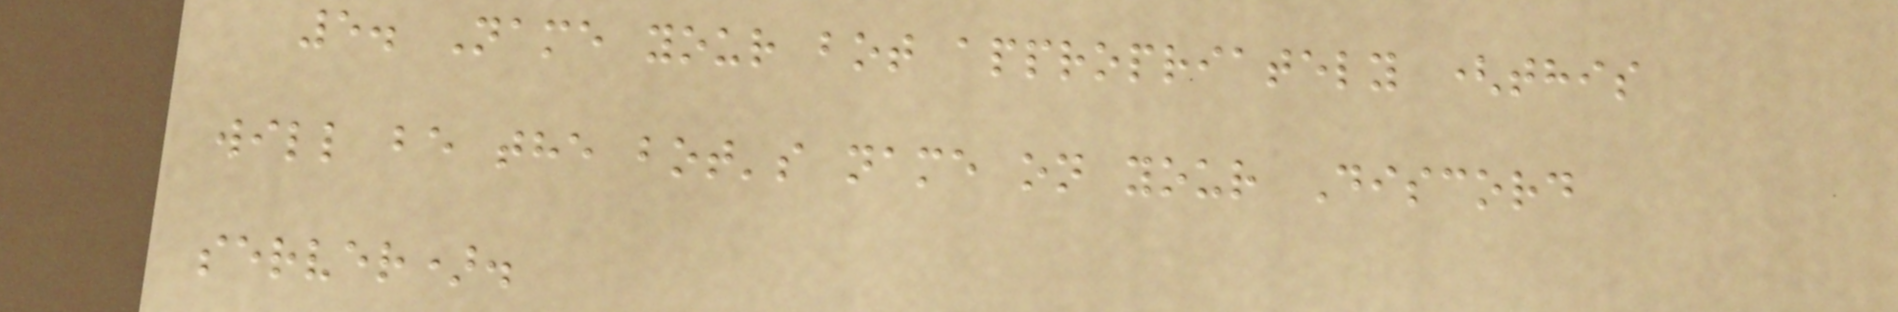5. Name your bot appropriately (this
will be the bot's name on your Discord
server).
